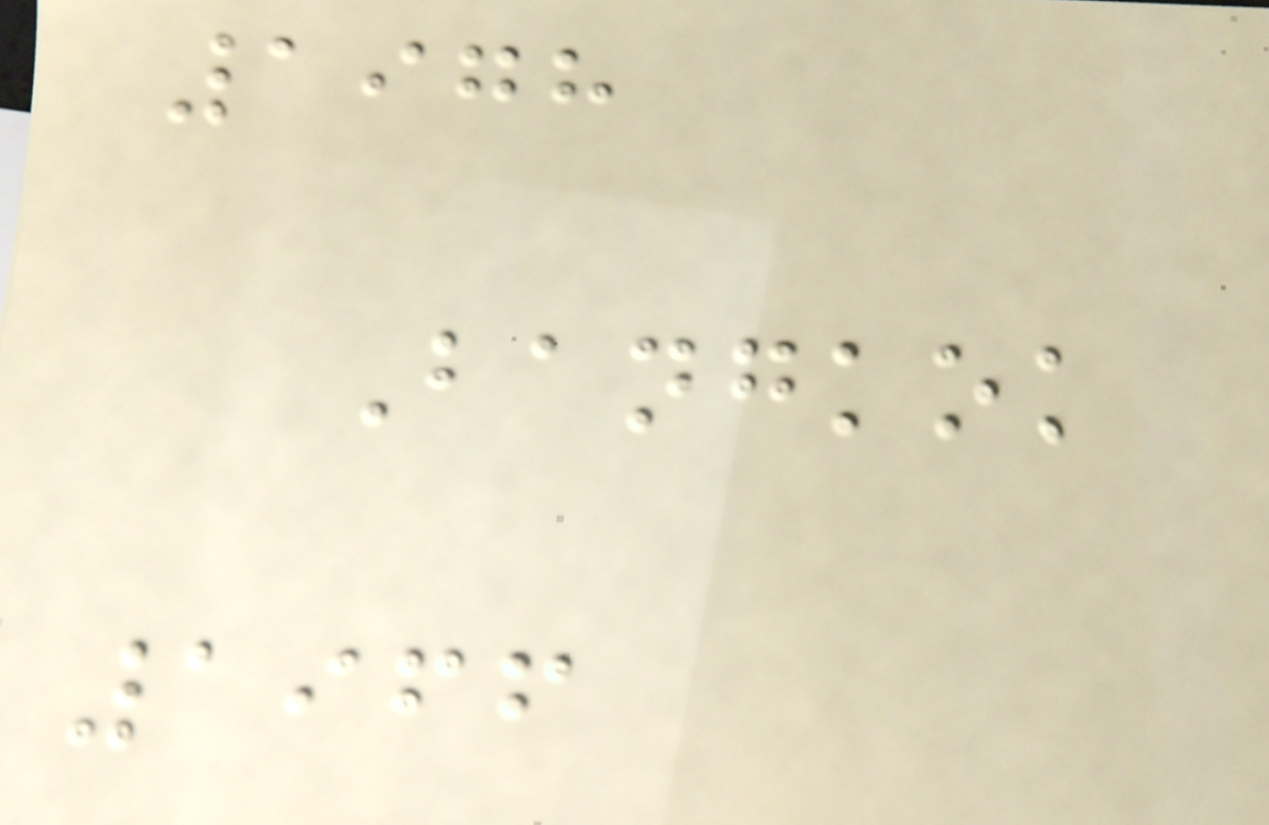1978
Bangkok
1966
